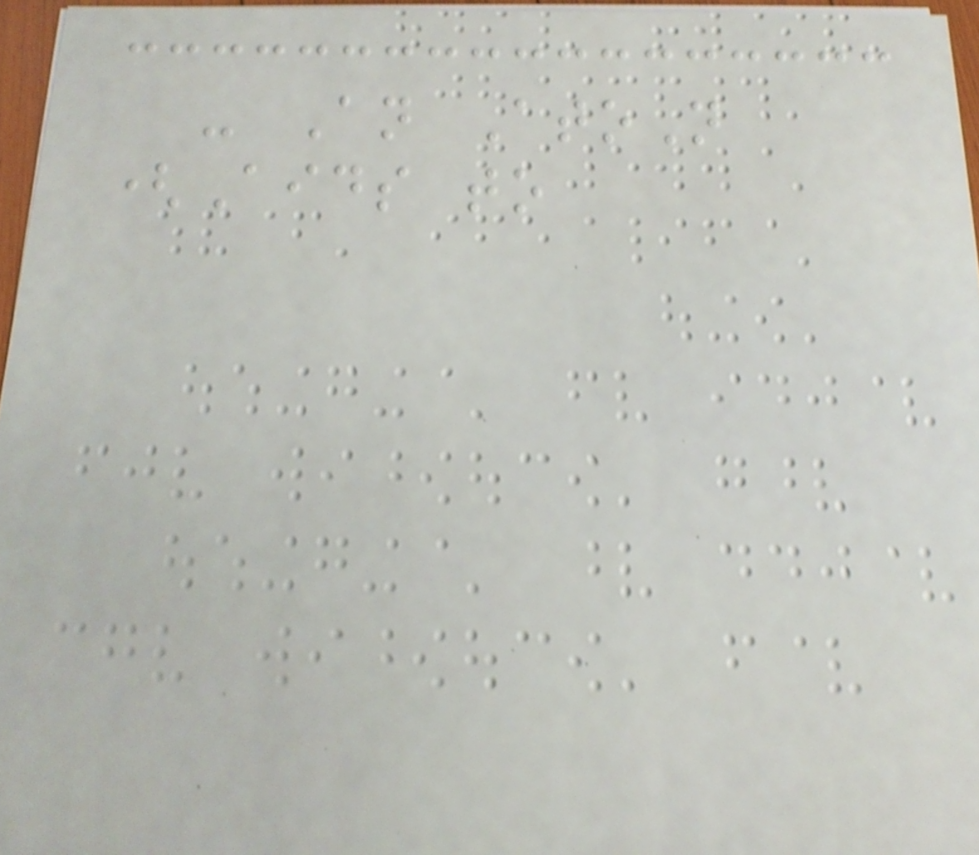- An AtoN
(Aids to
